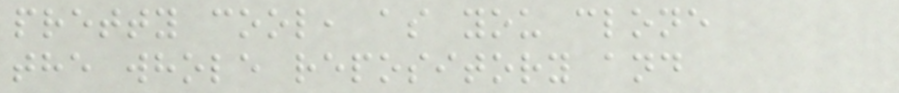pretty cool, as you clone
the whole repository and
